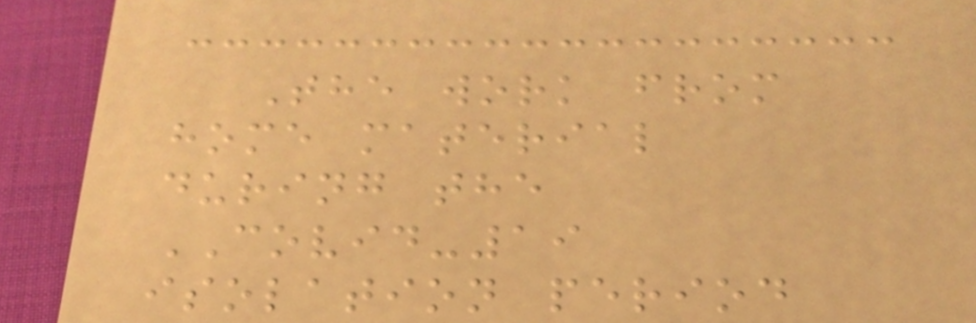The work from
home material
during the
COVID-19
isolation period
